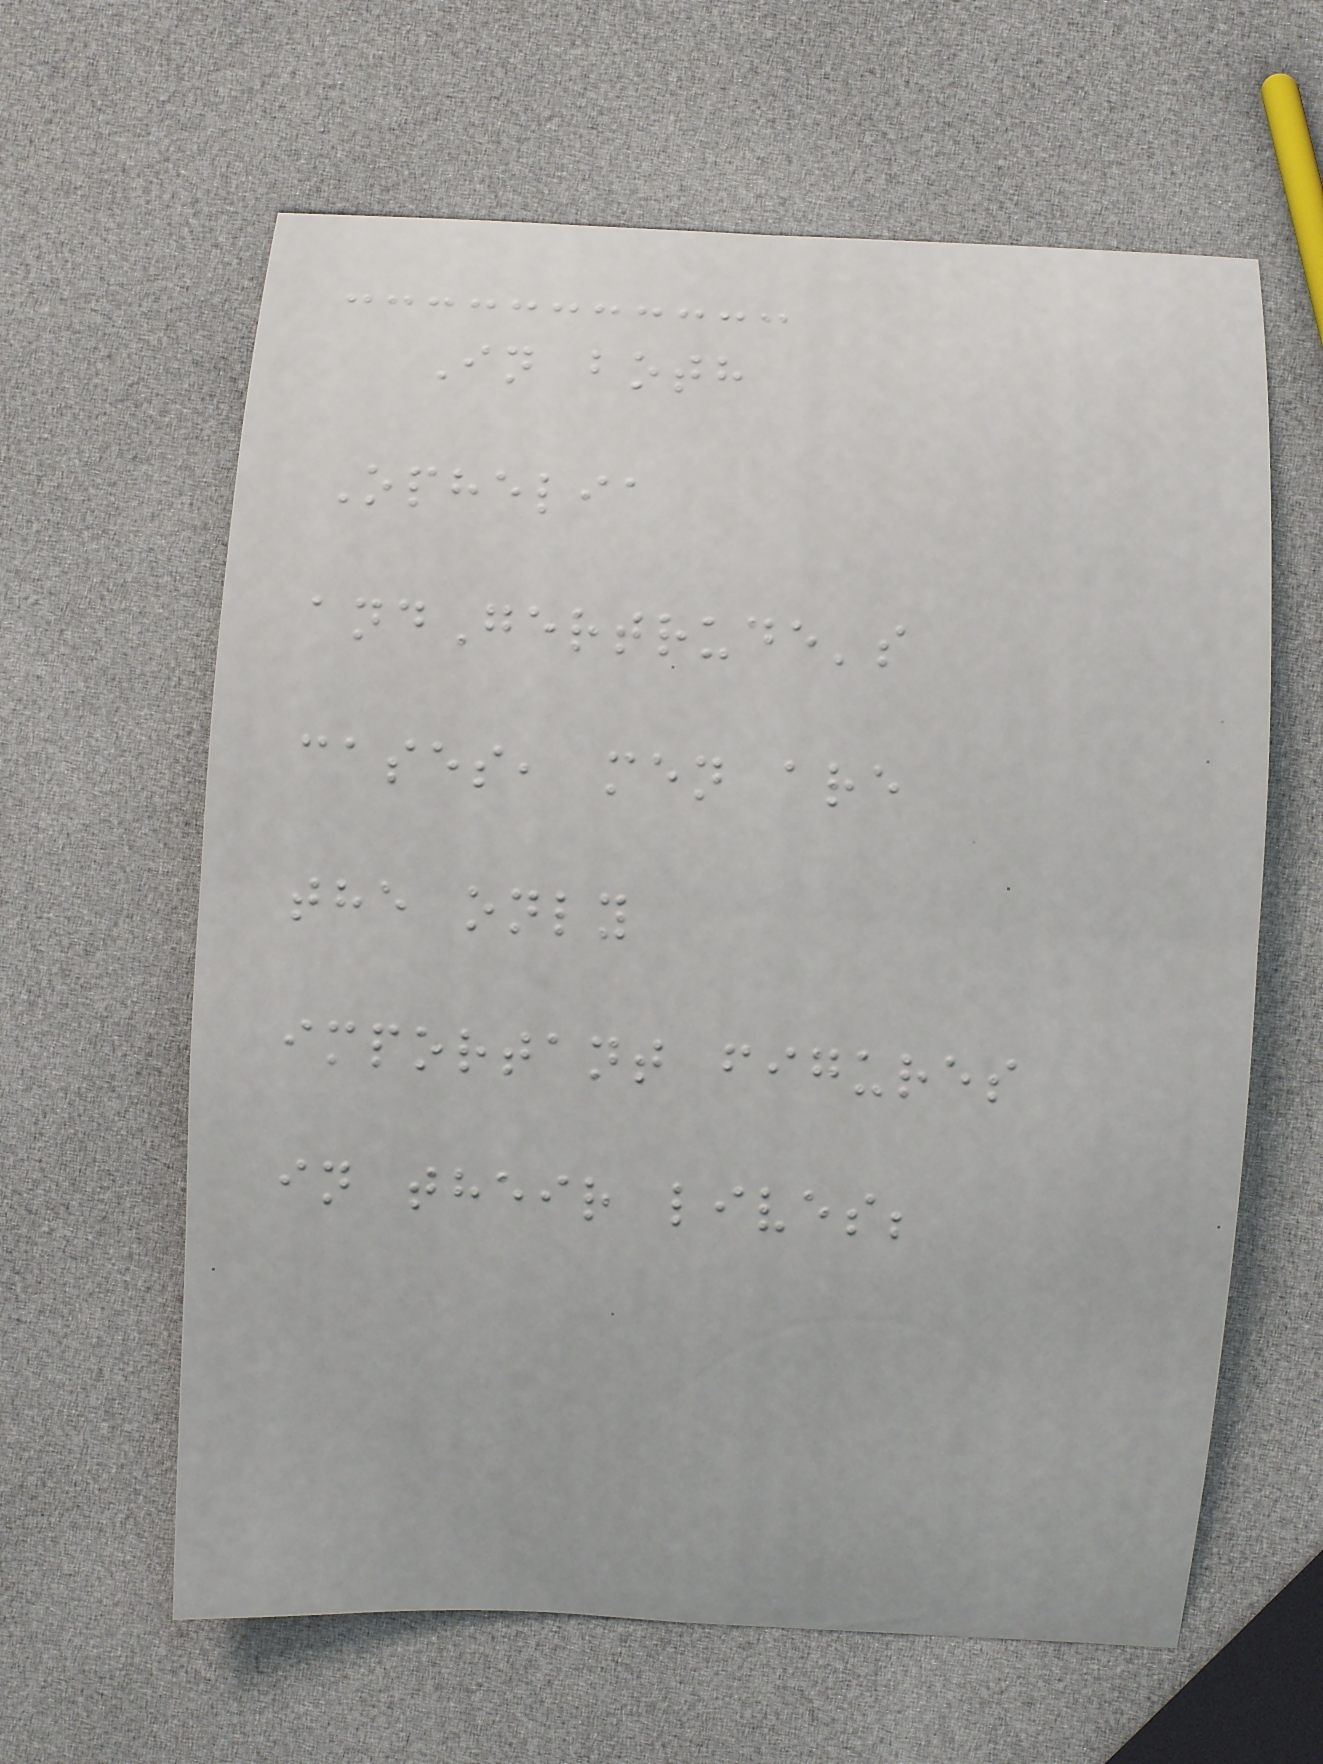In both
Ophelia
andGertrude's
cases, men are
the only
important figures
in their lives;
